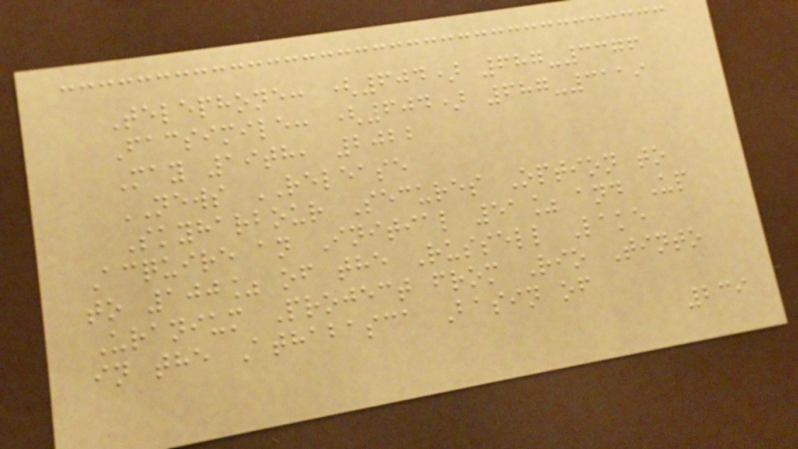Telephone: (604) 687-3376
Facsimile: (604) 687-3119
May 19th, 2022
NEWS RELEASE
Skyharbour Secures Option to
Acquire an Initial 51% and Up
to 100% of the Russell Lake
Uranium Project from Rio Tinto
in the Athabasca Basin of
239
